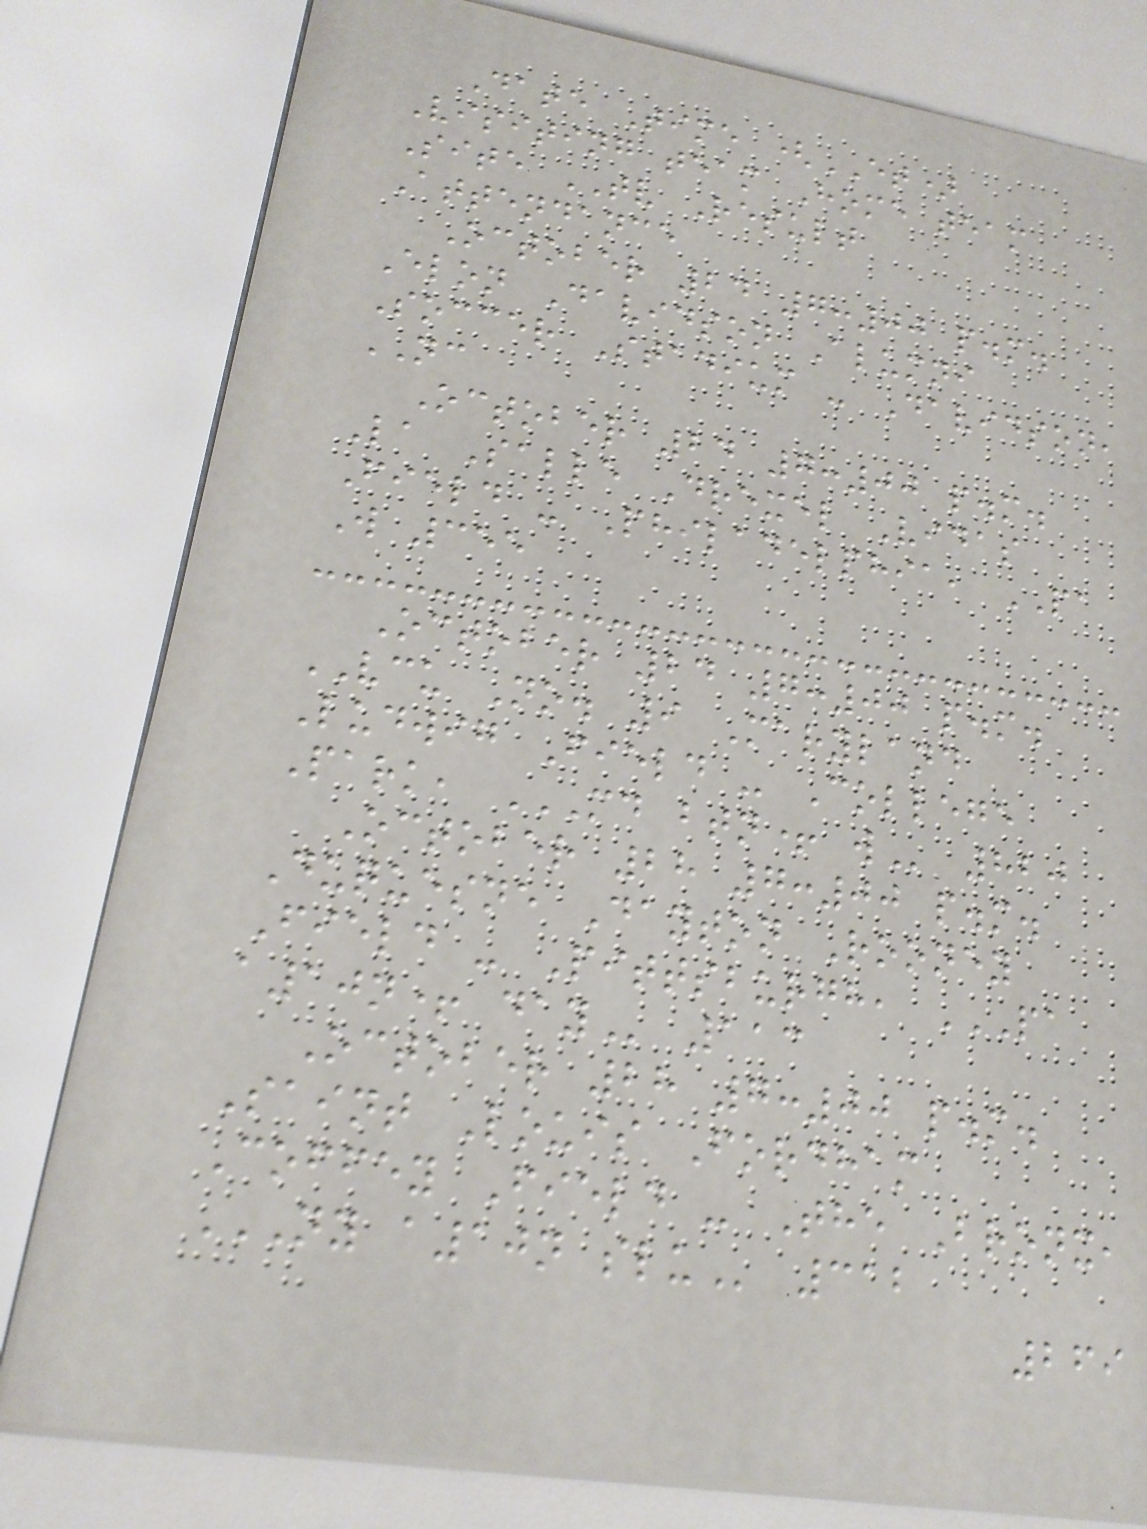Date Time (ET)
Visiting team Home team
Site TV Result
Attendance
October 24 7:00 p.m.
Elon Davidson Alumni
Soccer Stadium - Davidson,
NC
October 24 7:00 p.m.
La Salle Drexel Vidas
Field - Philadelphia, PA
W 355
October 24 7:00 p.m.
VCU No. 9 Maryland
Ludwig Field - College
Park, MD BTN+ W 820
October 28 7:00 p.m.
Duquesne Dayton Rooney
Field - Pittsburgh, PA
A10N+ DAY 113
October 28 7:00 p.m.
Saint Louis Fordham
Coffey Field - The Bronx,
NY A10N SLU 312
269
